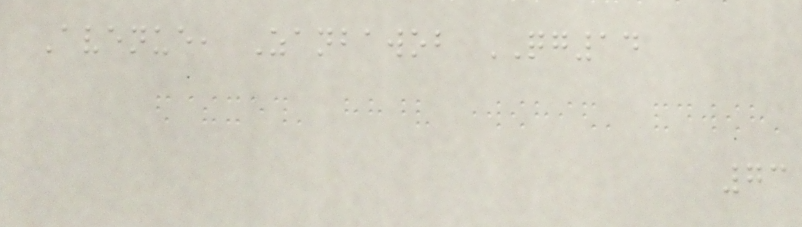Avenue, Zanbawob QG14
73
